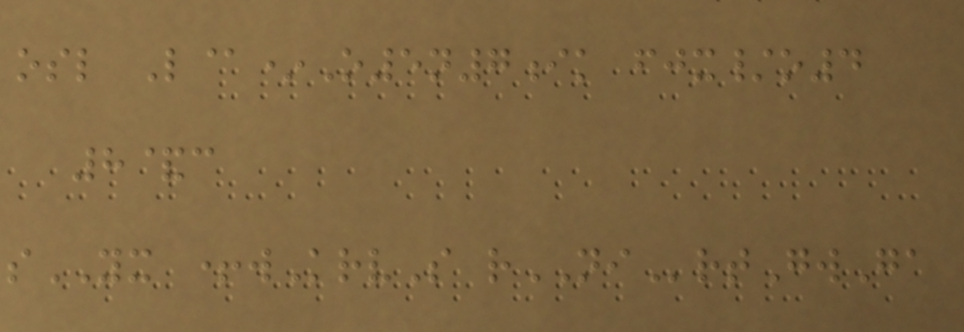osl L@*O5n7ik fjx/o4
8&c
sYX +wKrvS rNIrtGwGa
